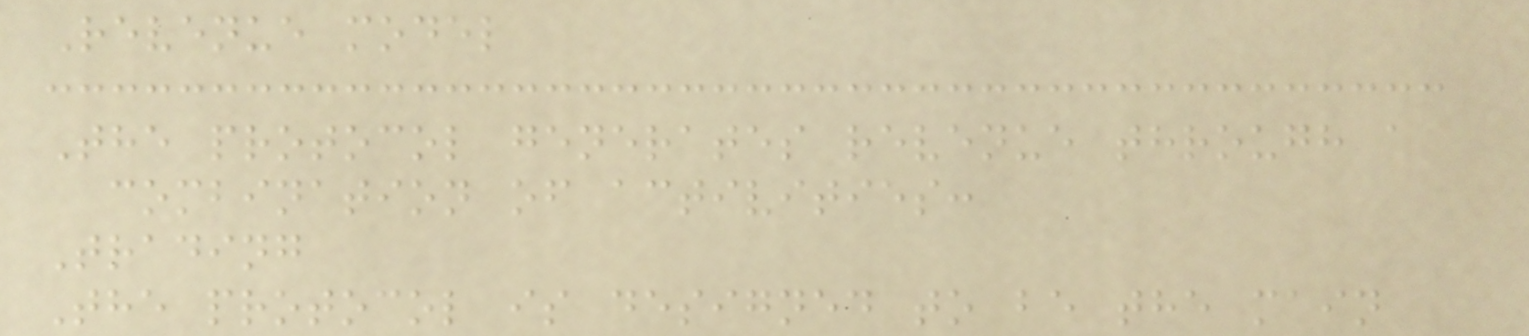Revenue model
The protocol generates revenue through a
combination of activities:
Trading
The protocol is designed to be the main
